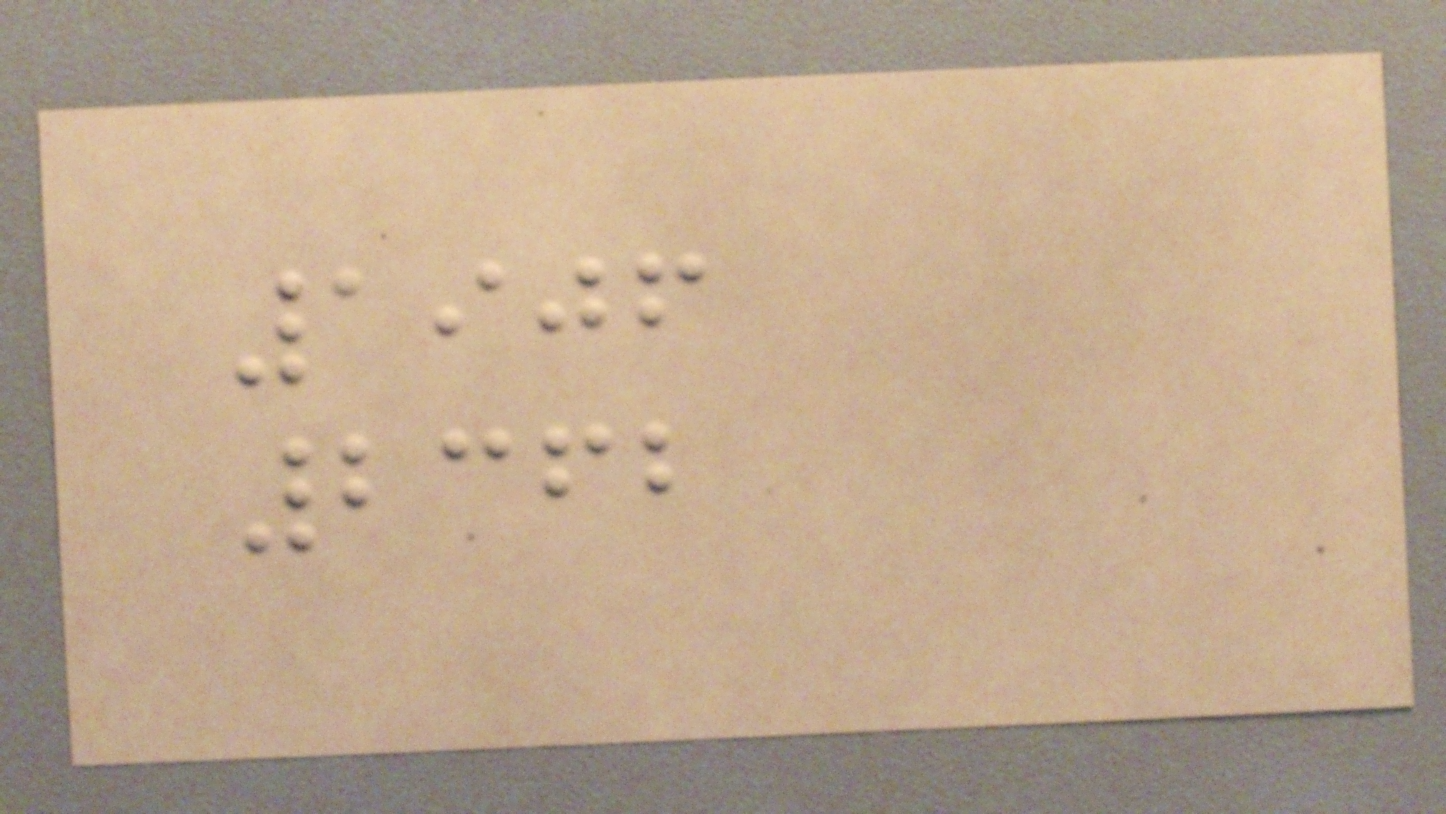1906
2362
